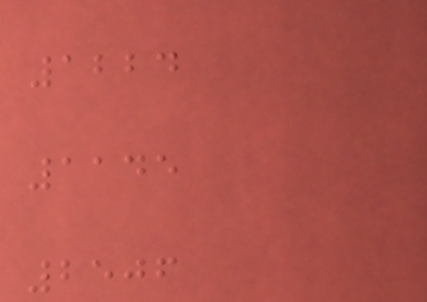1224
1145
2506
